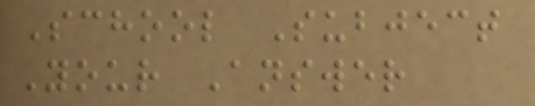School Subject
Your Answer
